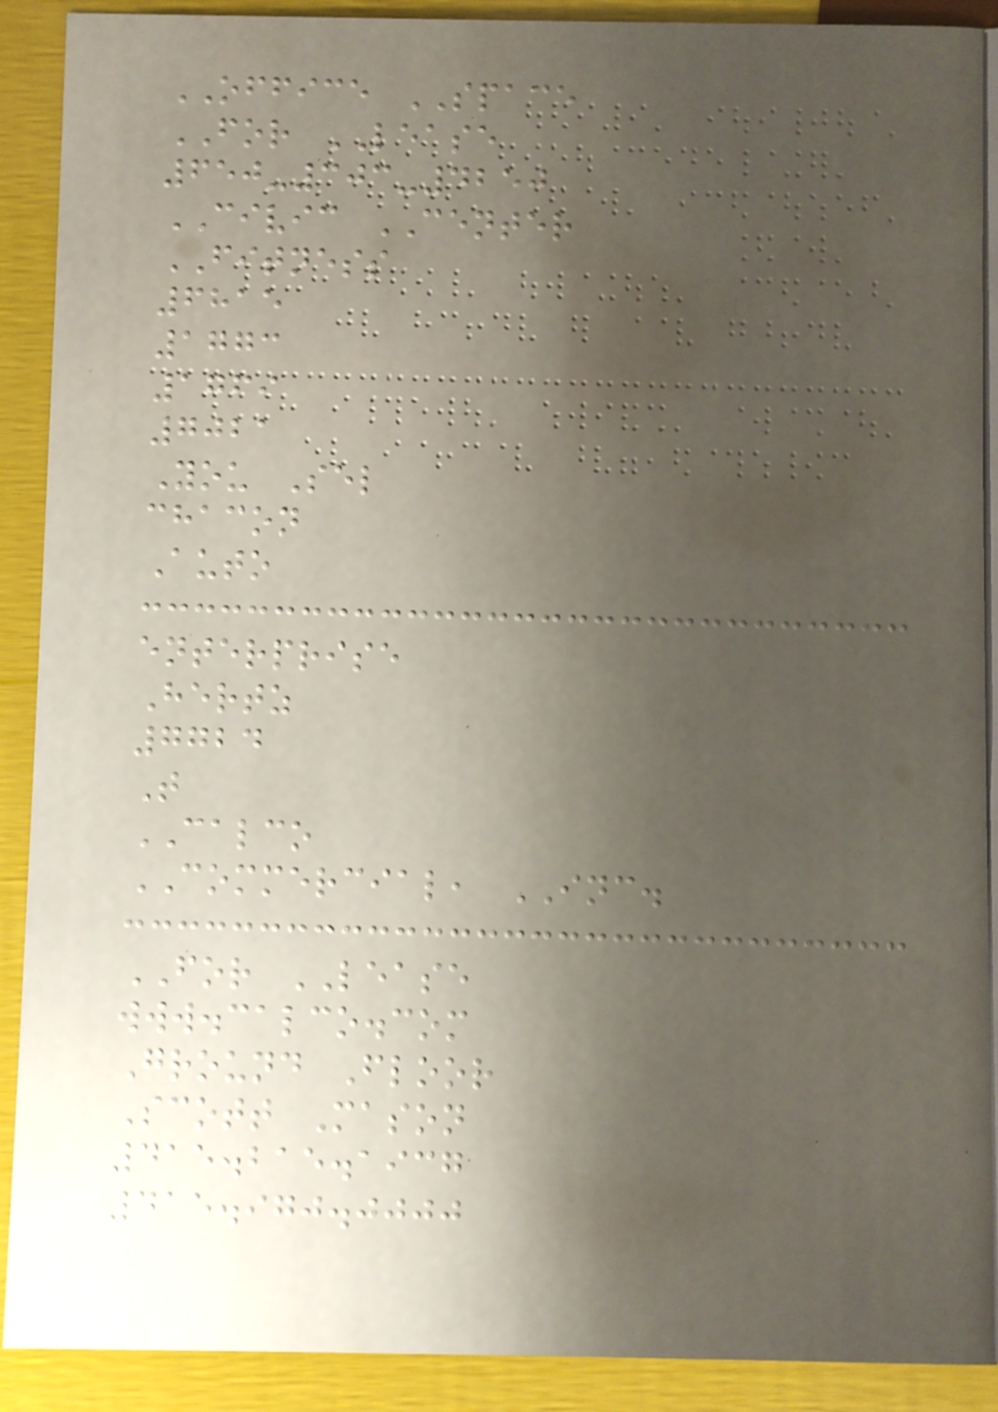OFFICE SPACE
FOR LEASE
650-303-4250
CIVIC CENTER
FITNESS
6815
1773
1769
7021
You Sel
chacon
Auto
enterprise
Hertz
7724
T
CALCO
COMMERCIAL, INC.
FOR LEASE
www.calco.com
Ground Floor
Scott Mason
415.215.1937
415.970.0000
